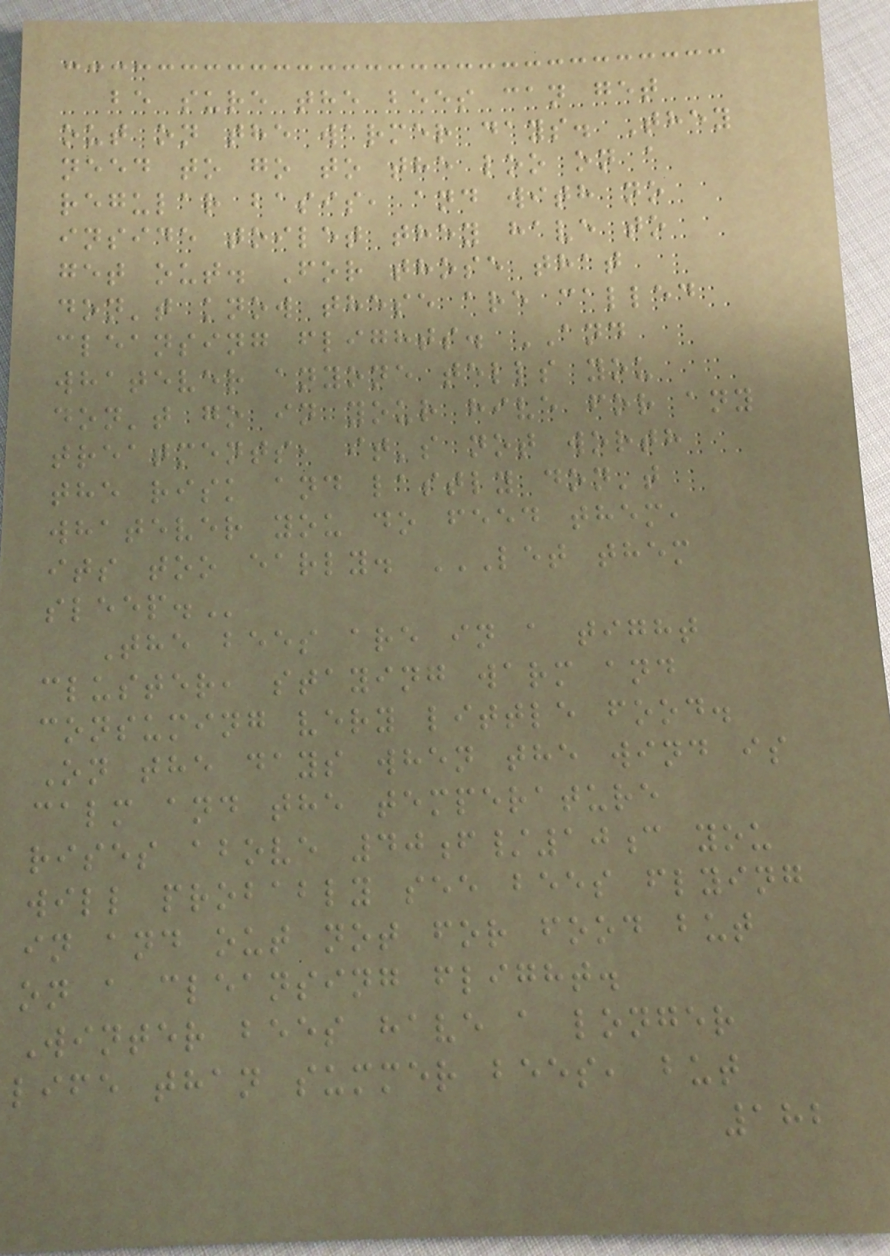be sure the bees can get
out on the warmer days. They
need to go to the loo on a
regular basis, and with no
inside toilet they have to
get out. For those that
don't know these are called
cleansing flights. AND
whatever anyone tells you
don't go in your hive for any
treatments, it's not worth
the risk and lastly don't
whatever you do feed them,
its too early. LET THEM
SLEEP.
The bees are in a tight
cluster, staying warm and
consuming very little food.
On the days when the wind is
calm and the temperature
rises above 40f/10c you
will probably see bees flying
in and out not for food but
on a cleansing flight.
Winter bees have a longer
life than summer bees, but
182
